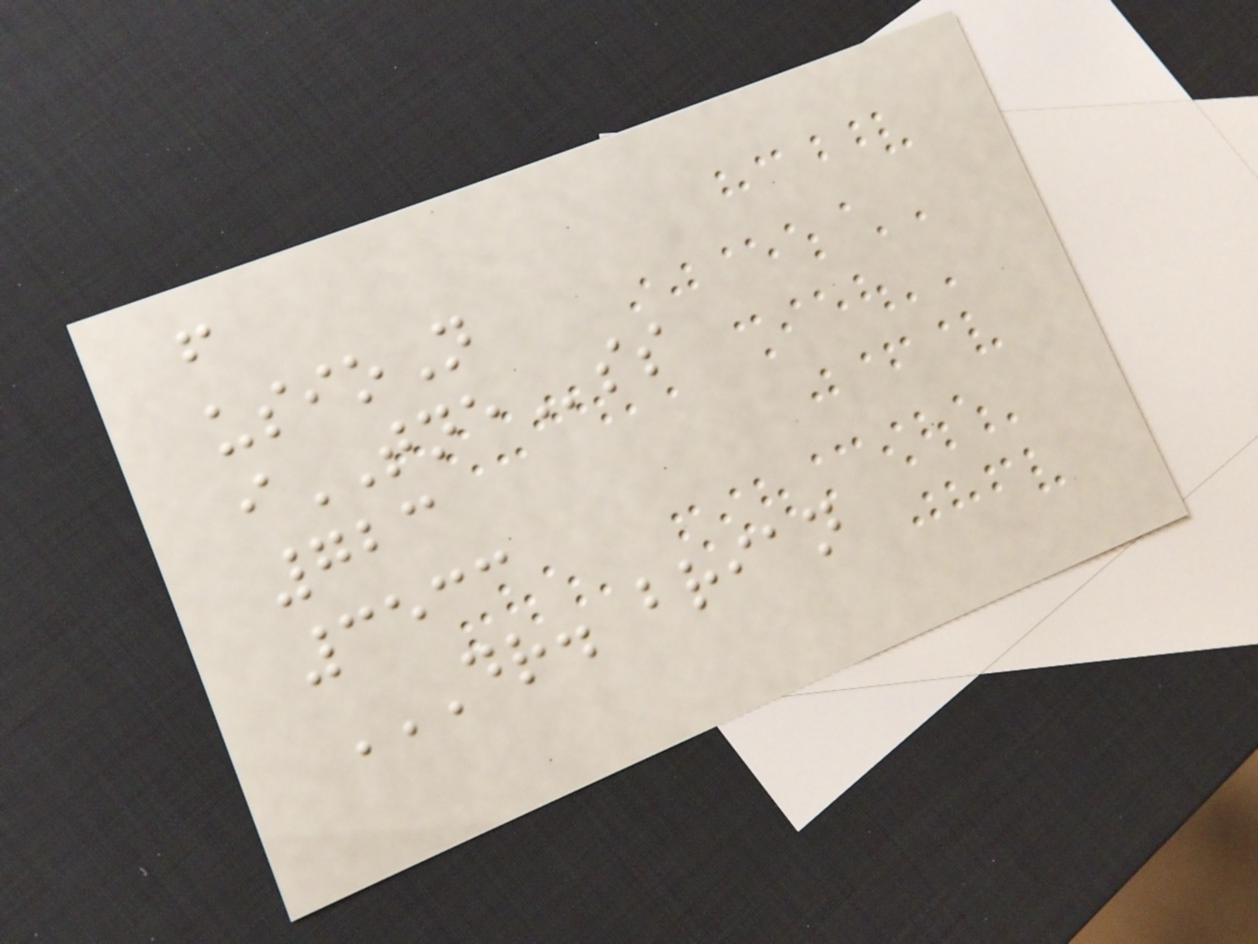f
usioN
iTNEss
723
3533
DR. BRIAN
